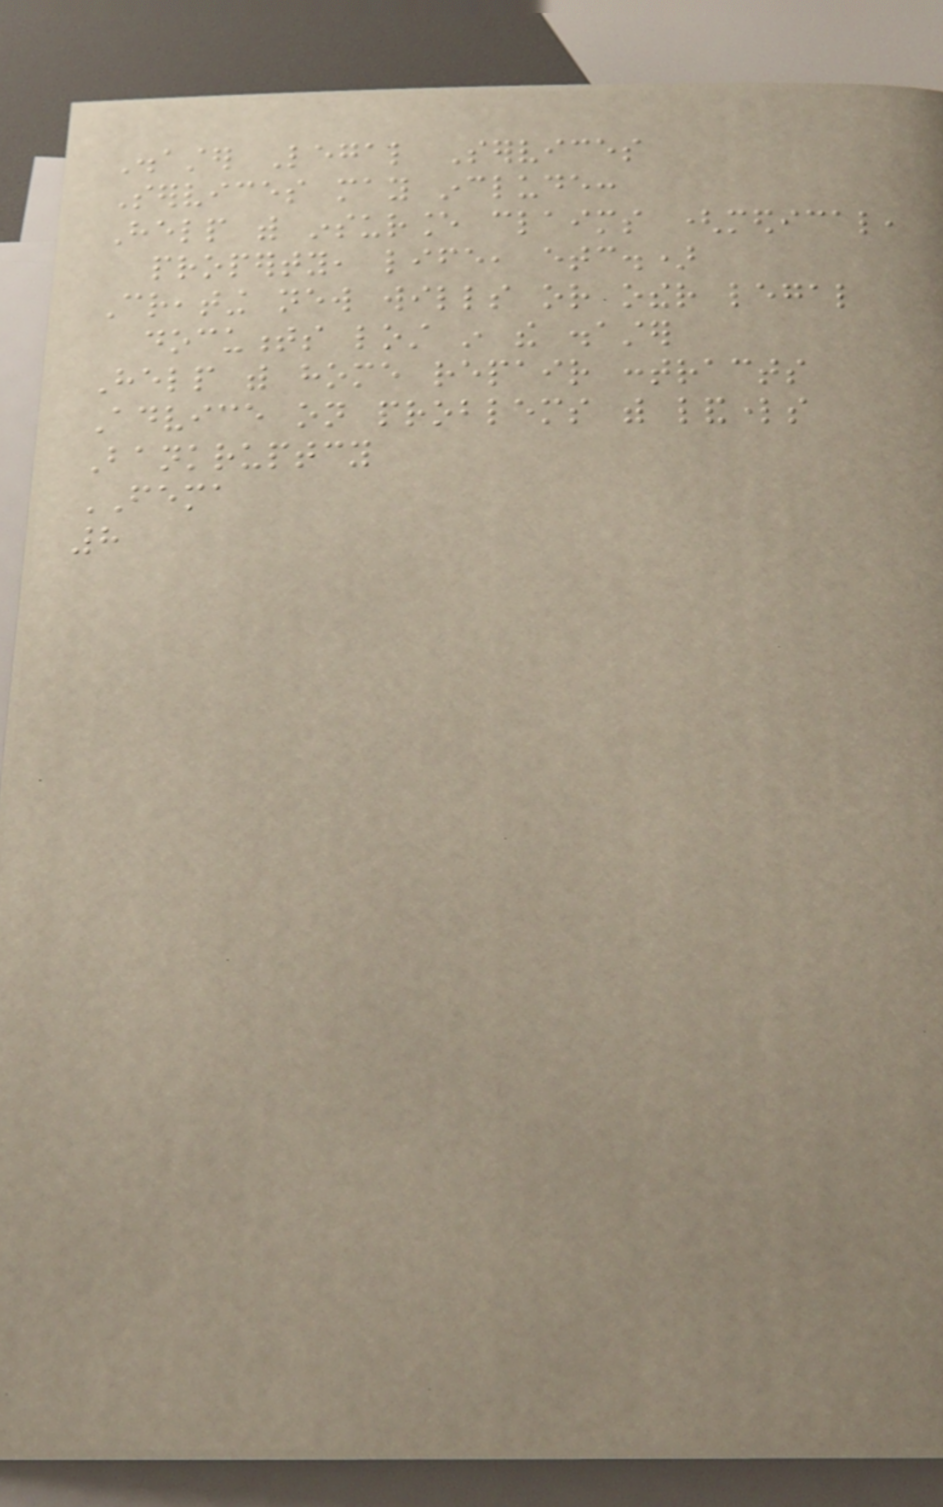Disaster Legal Services
Services may include:
Help with insurance claims (medical,
property, life, etc.)
Creating new wills or other legal
documents lost in the disaster
Help with home repair contracts
Advice on problems with landlords
Bankruptcy
FEMA
8
